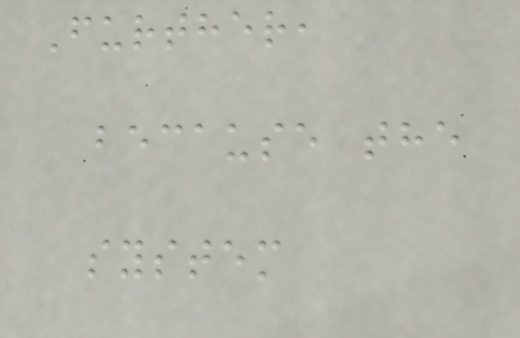Further,
because the
system
